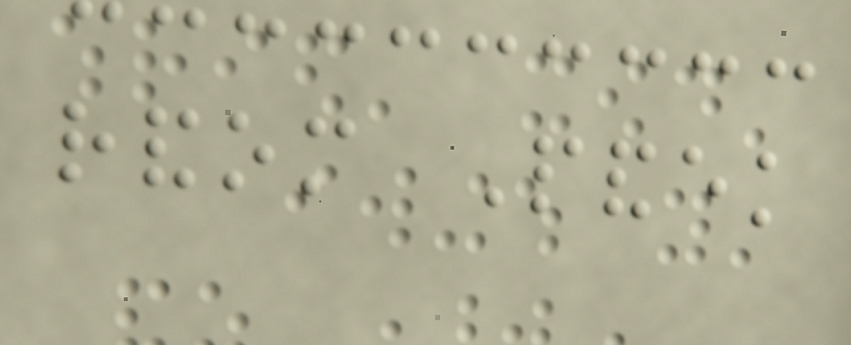random Pandek
